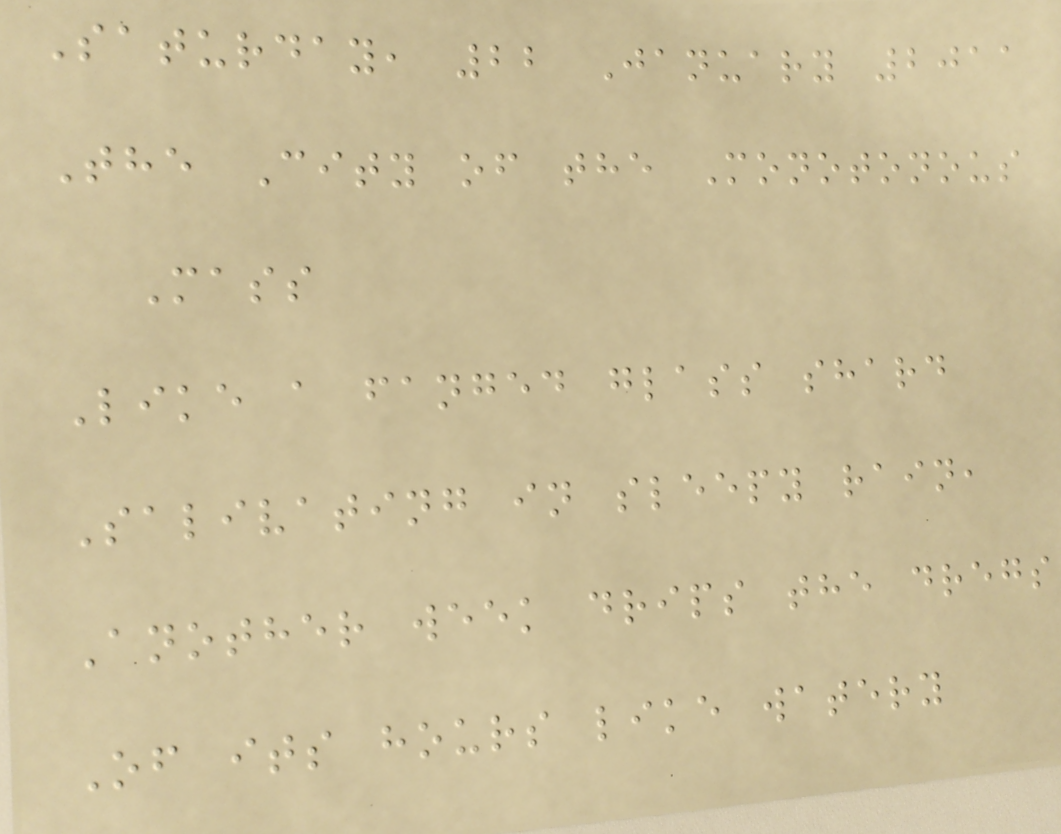Saturday, 22 January 2011
The City of the Monotonous
Mass
Like a fanged glass shard
Salivating in sleepy rain,
Another week drips the dregs
Of its hours like watery
